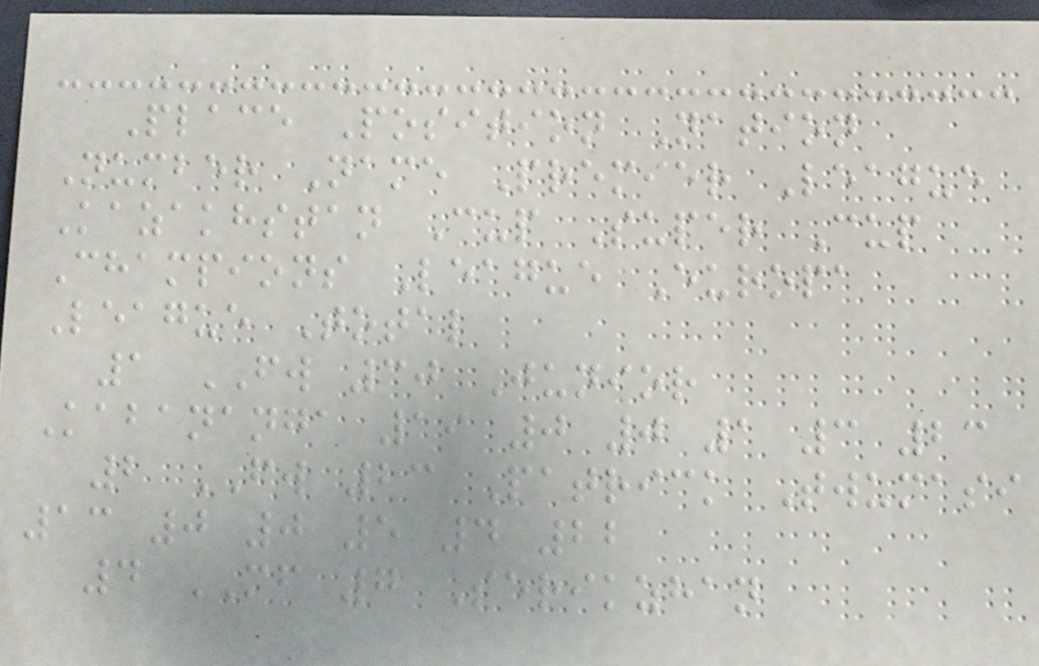Place Position Nation
Number Name Premier League
Kazakhstan Cup Super Cup
Champions League Europa
League Total
1 FW 30 Junior
Kabananga 19 0 0 1 3 23
2 FW 23 Patrick Twumasi
13 0 0 5 4 22
4 MF 7 Serikzhan
